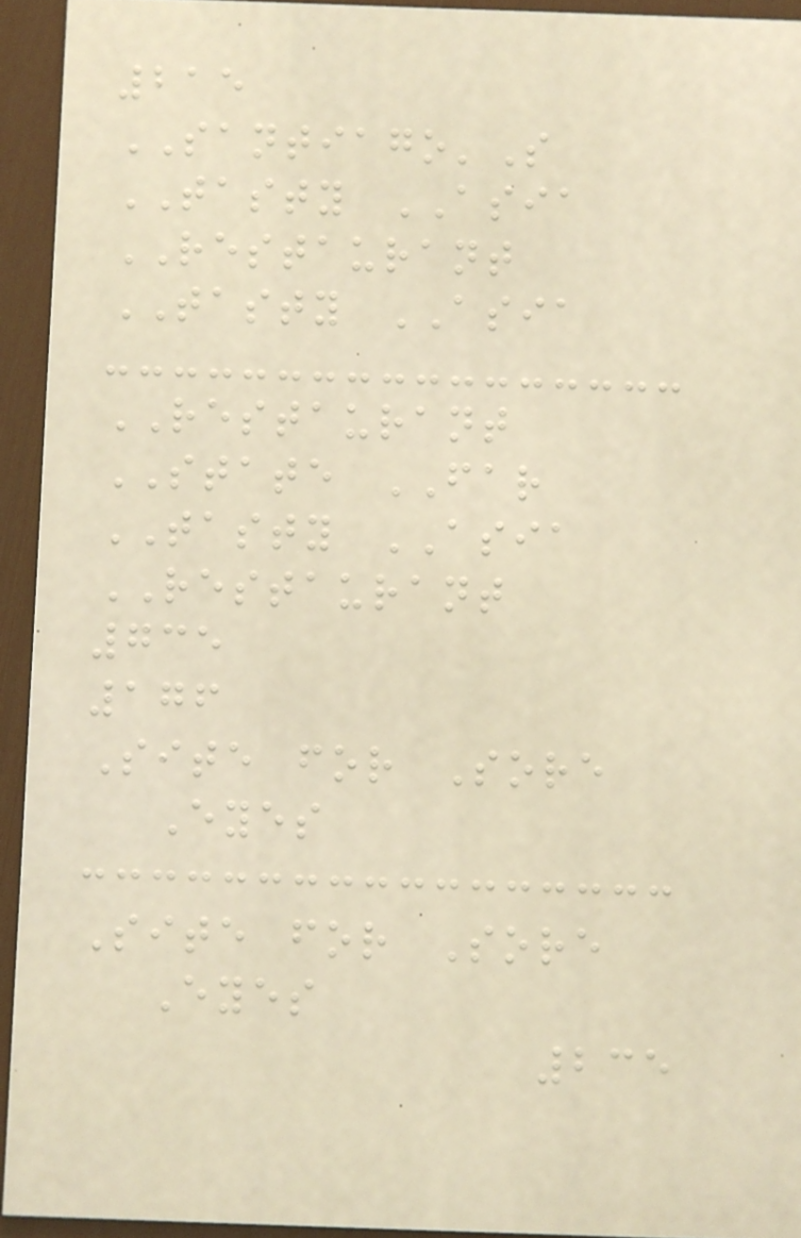215
SANTIAGO'S
TASTY ASIA
RESTAURANT
TASTY ASIA
RESTAURANT
STATE FAR
TASTY ASIA
RESTAURANT
735
176
Site for Sore
Eyes
Site for Sore
Eyes
235
